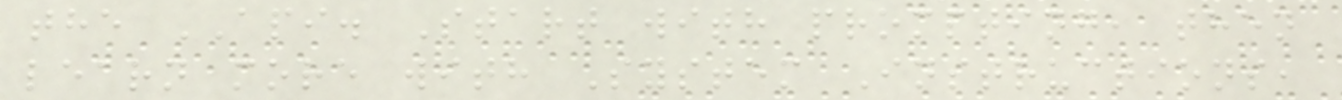the API. Start with prompting, then
learn more with System Instructions,
